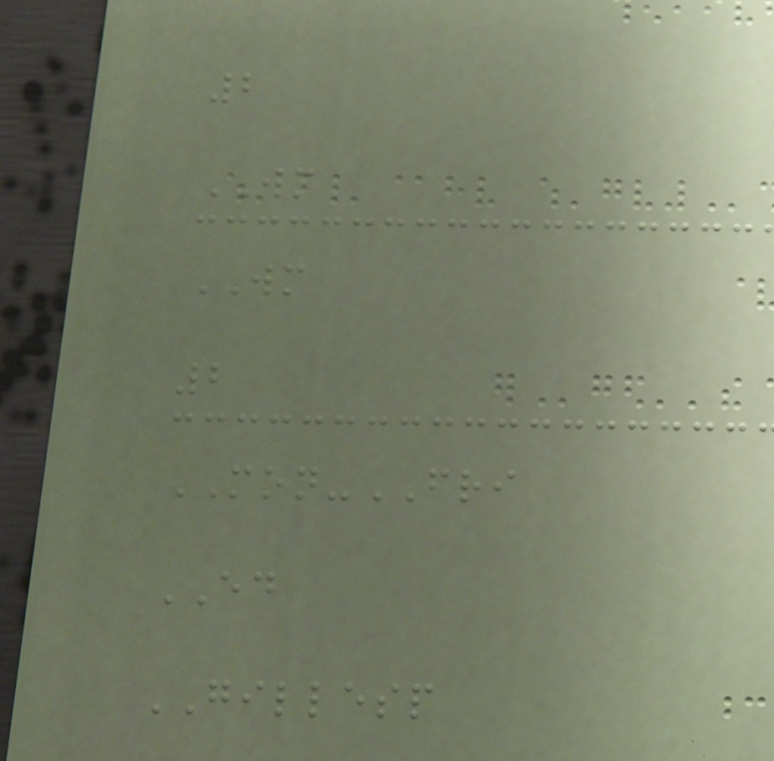2
WM
WM
2
MON-FRI
ED
GILLESP
